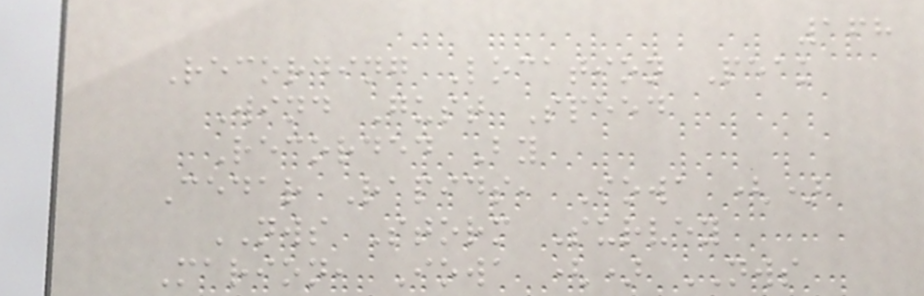168
Recording Location Peak
Wind Gust Speed
Recorded By
Cedar Rapids, Iowa ()
NWS Storm Survey
Marion, Iowa () NWS
